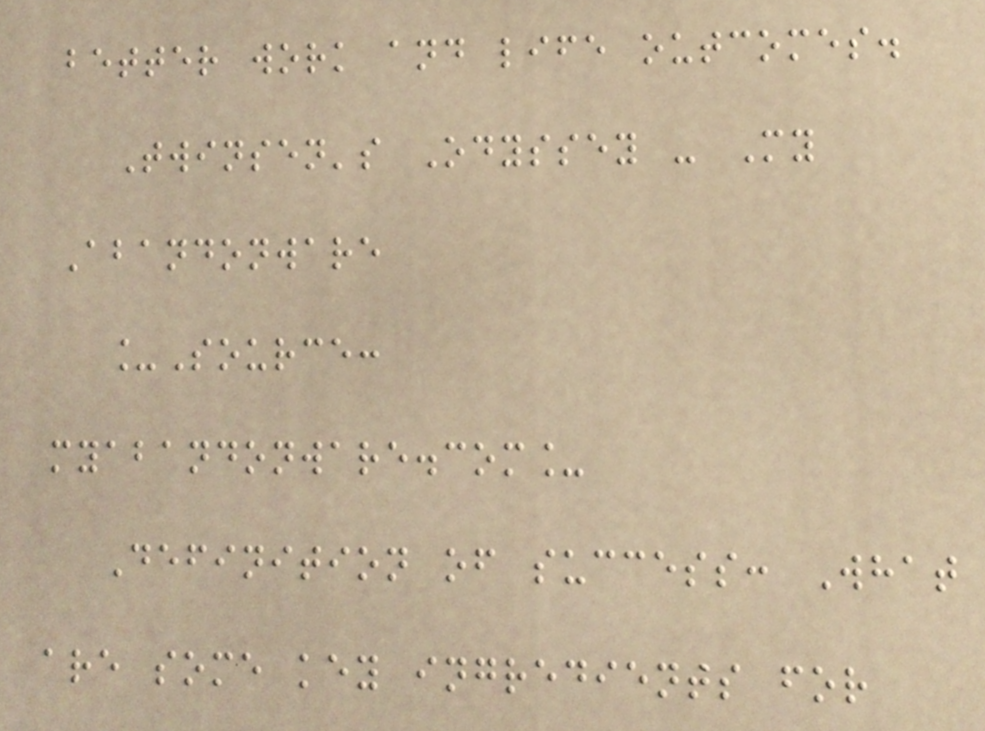better work and life outcomes.
Twinsen's Odyssey - My
Abandonware
_Source:
myabandonware.com_
Definition of success: What
are some key ingredients for
